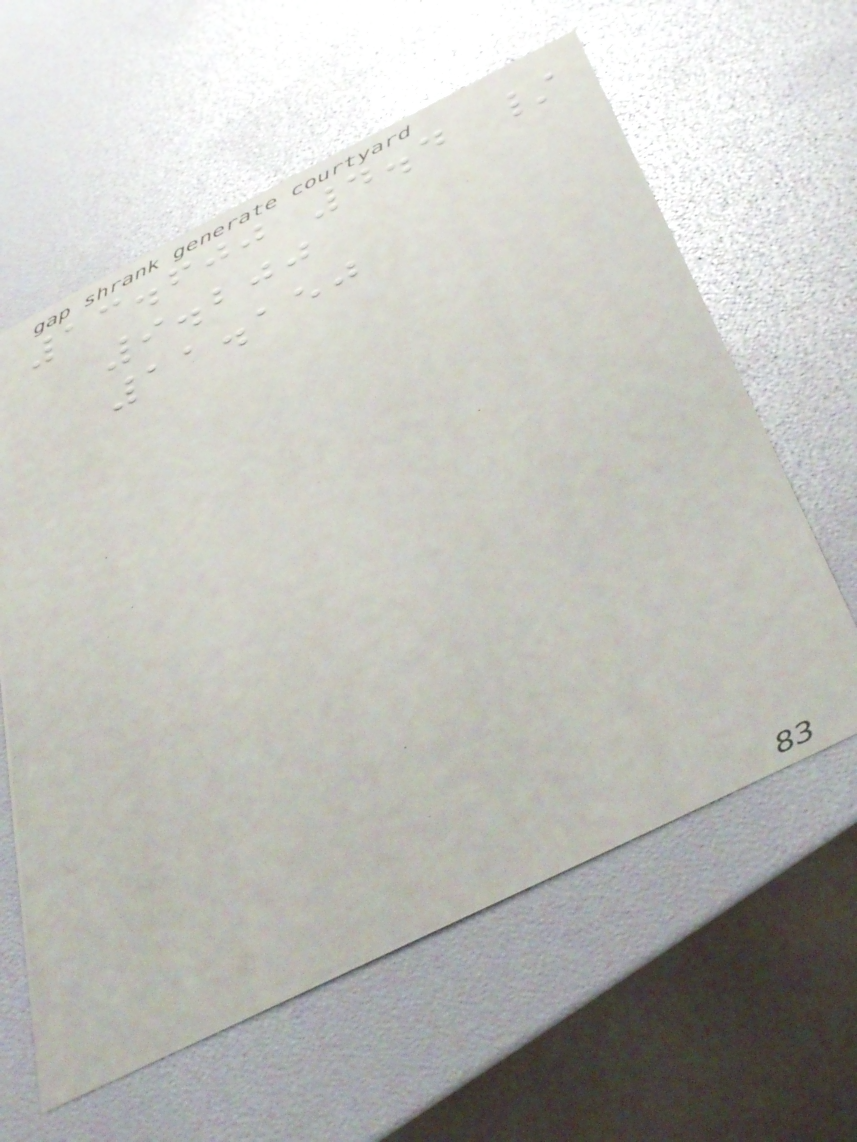13.600 4.4 /
9.200
11.150
